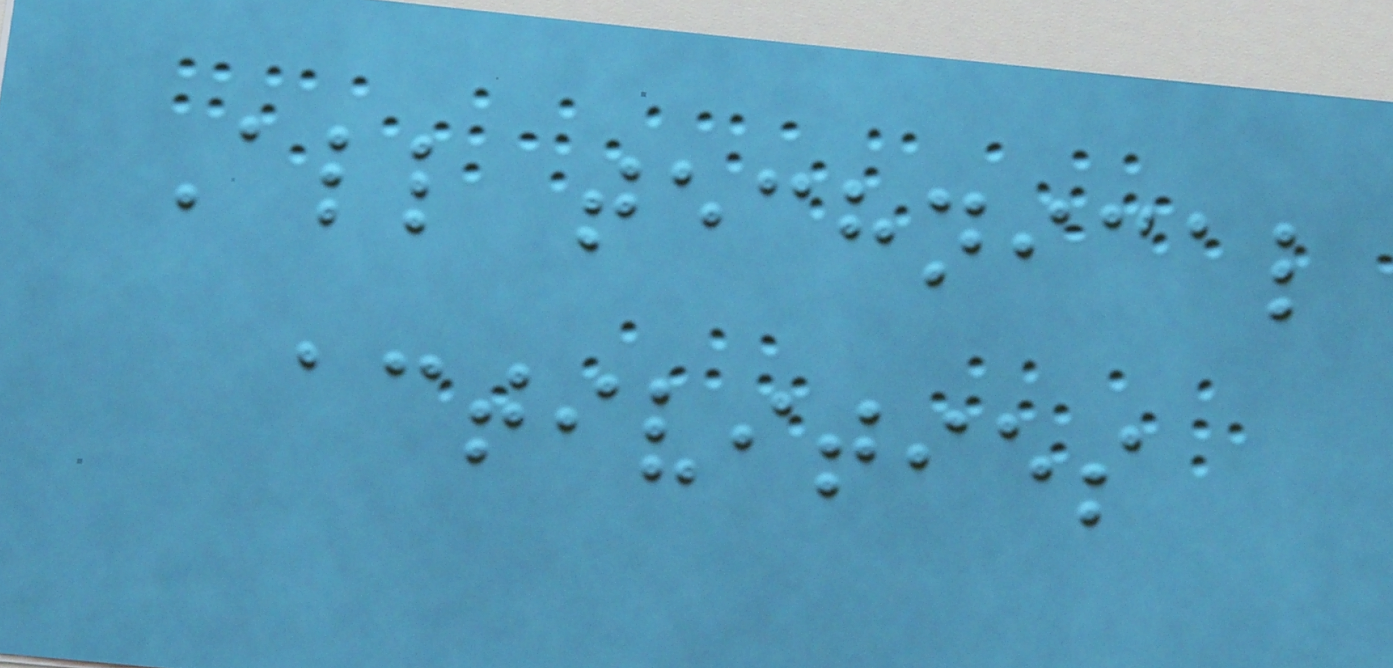All technical
activities
